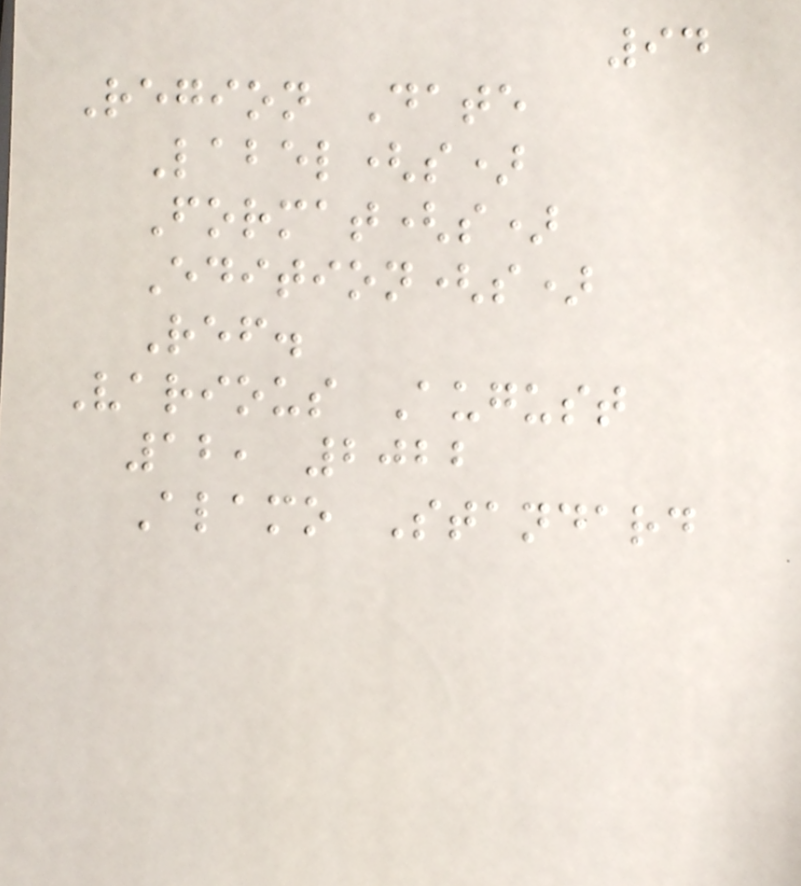94
Region Date
Label(s)
Format(s)
Edition(s)
Ref.
Various August
12, 2022
Alamo Standard
